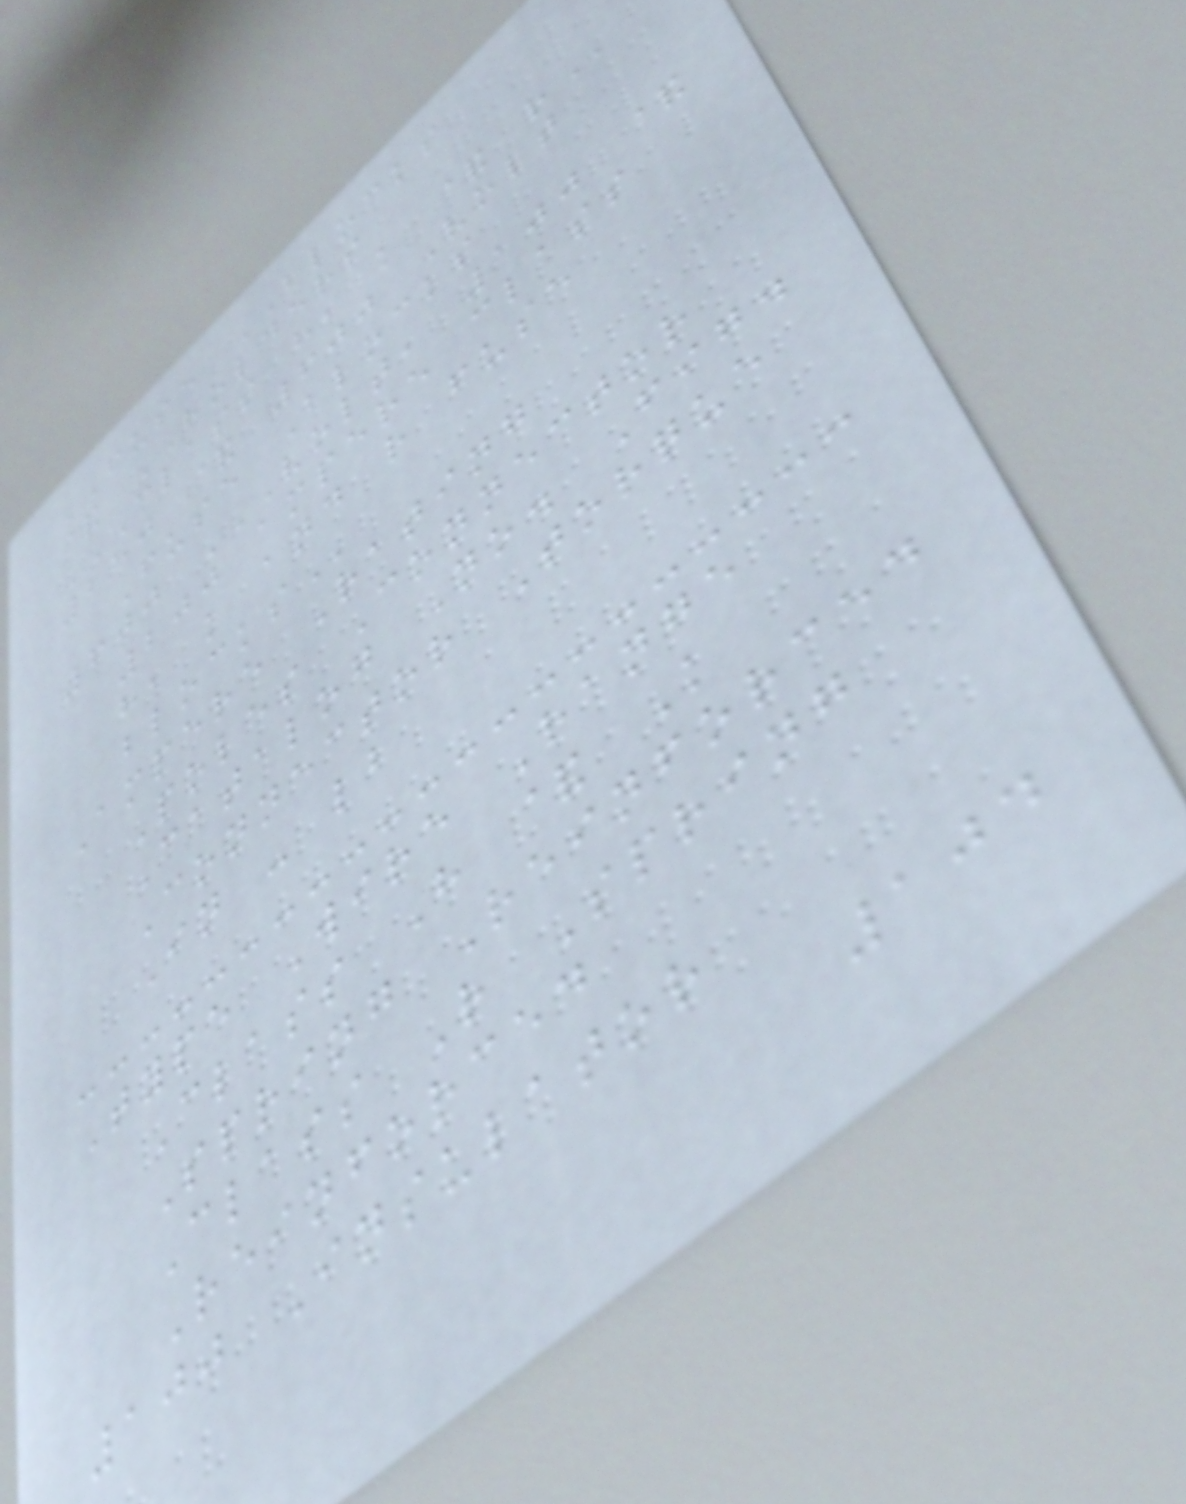FUSE BLOCKS
& HOLDERS
CLASS H, K & R
250 & 600 Volt
Fuse Blocks
600 VOLT, 100 &
200 AMPERE CLASS
H, K AND R FUSE
BLOCKS
Ampere Rating
Poles Connector
Catalog No. Fig.
Connector Torque
In - lb
Type Wire Range
Class H & K
Spring Reinforced
Class R Spring
Reinforced
100 Insulator
104
